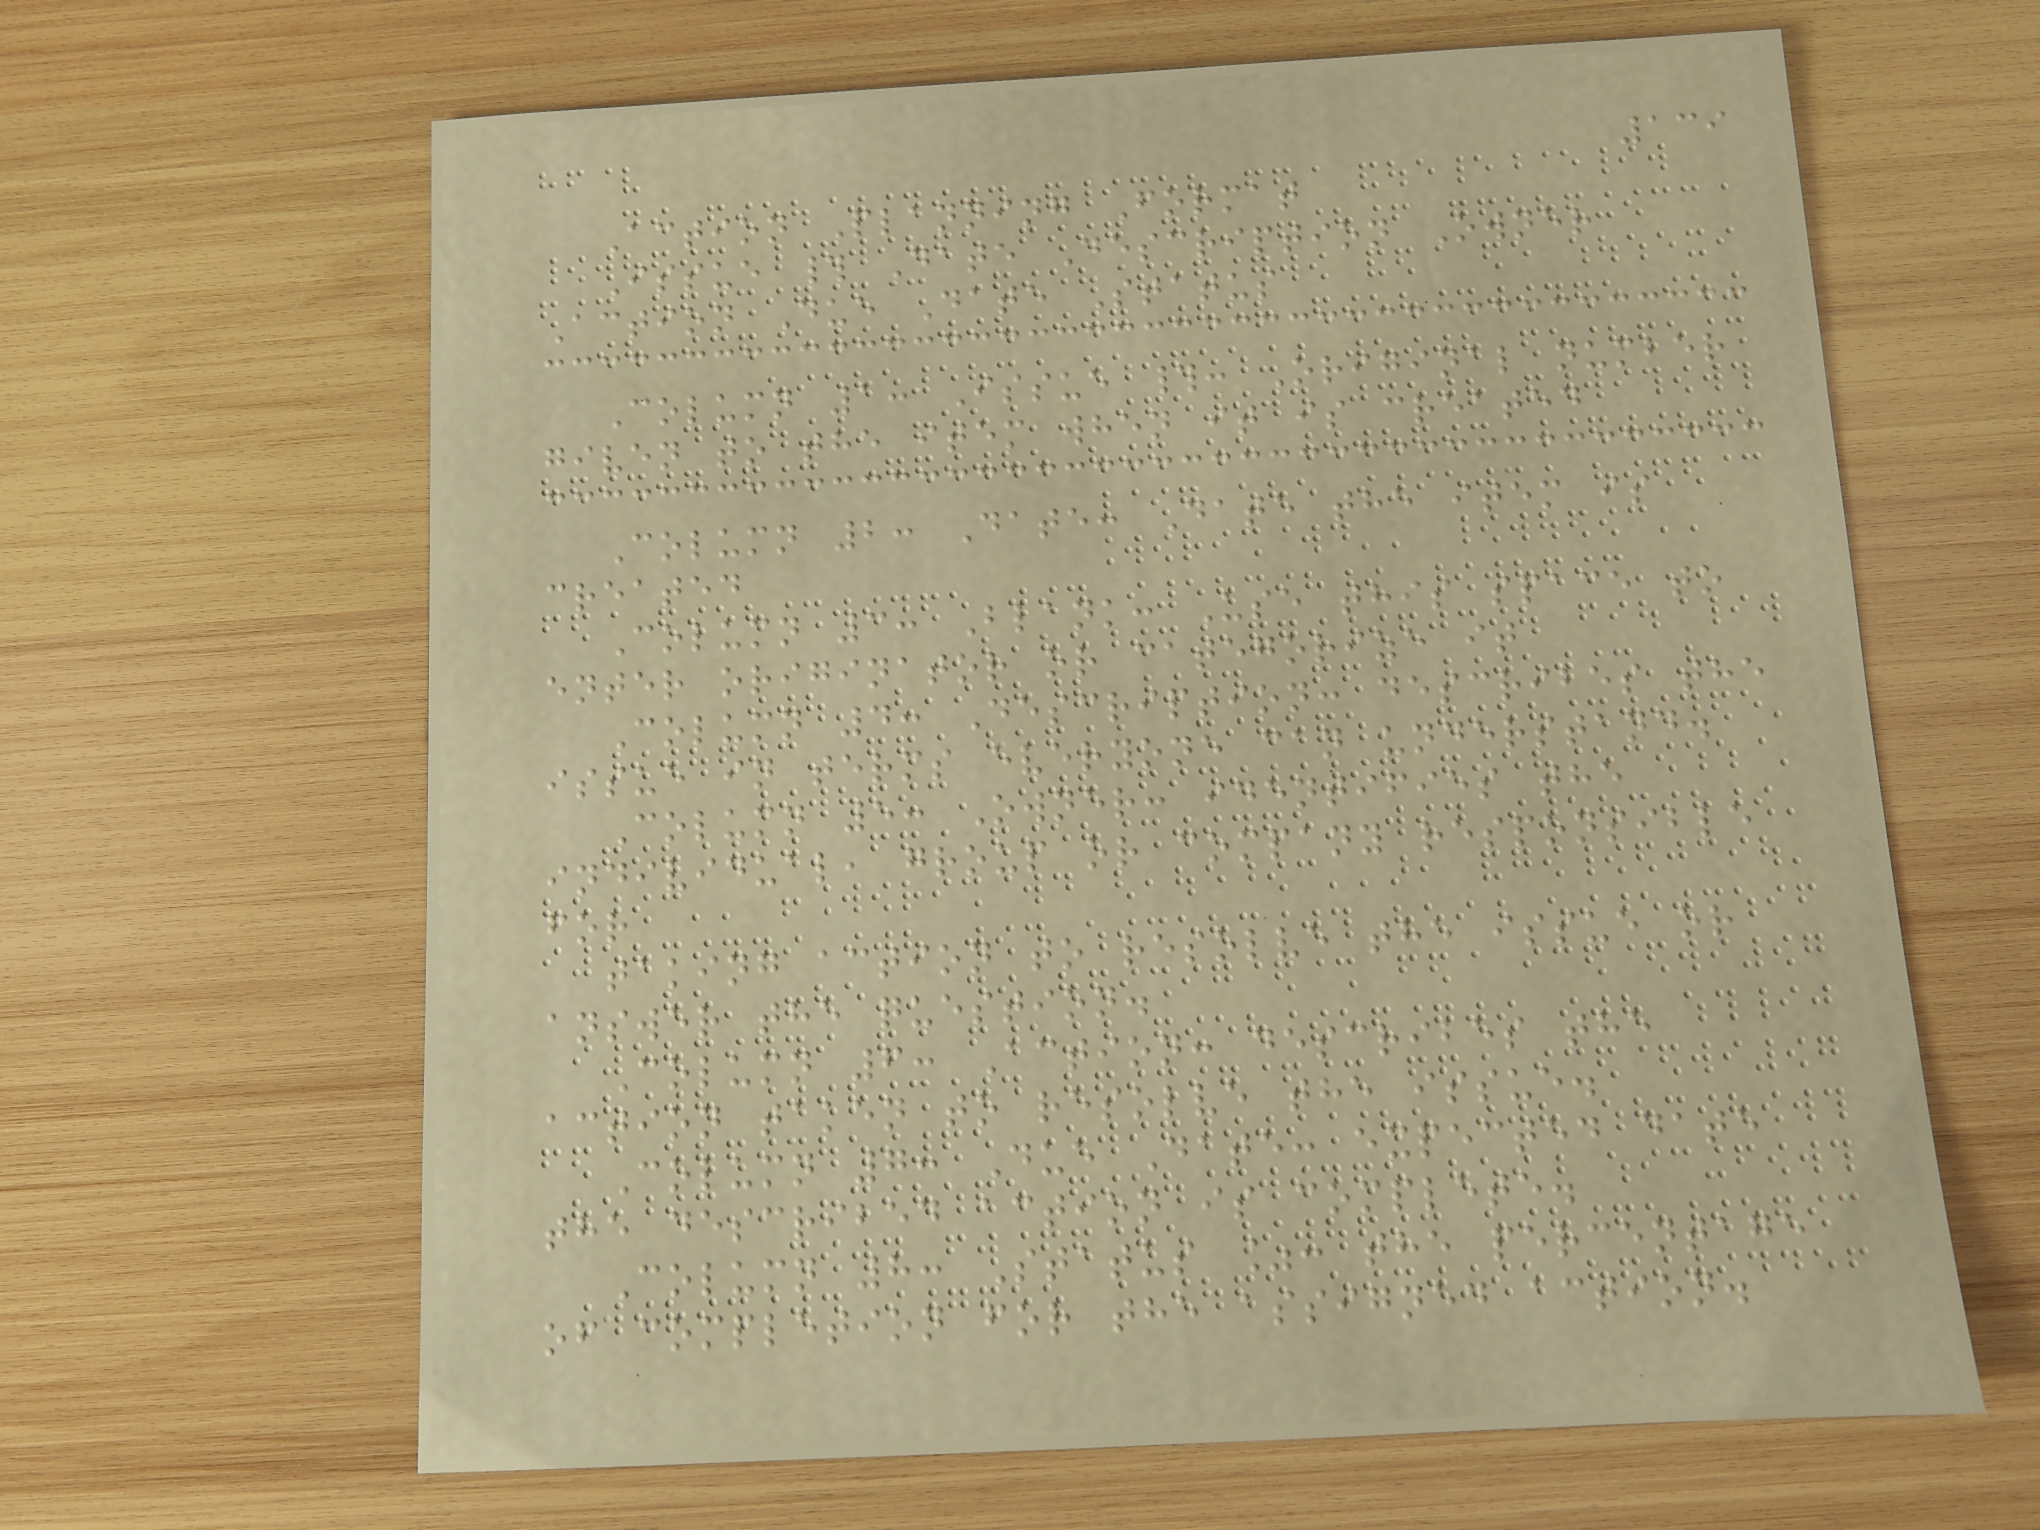139
Action Planning Format
Issue # Date Description Owner
Action Due Date Status
Column 1: Issue #: Original number
given to the item when it is created
Column 2: Date: Date the item is
created
Column 3: Blank: Use this space to
enter originator or categorize it
Column 4: Description: describes the
issue in terms everyone can understand.
Column 5: Owner: identifies the
individual, group or company responsible
for
taking action to resolve the issue or
answer the question.
Column 6: Action: describes the
action taken to resolve the issue.
Column 7: Due Date: expected date
the described action is complete.
Column 8: Status %: the percentage
of completion for the assigned action.
